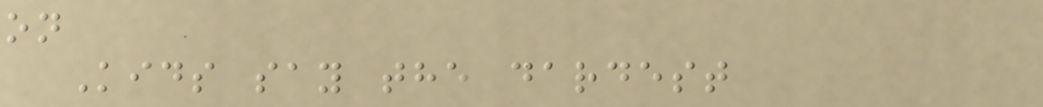on
Kids say the dardest
